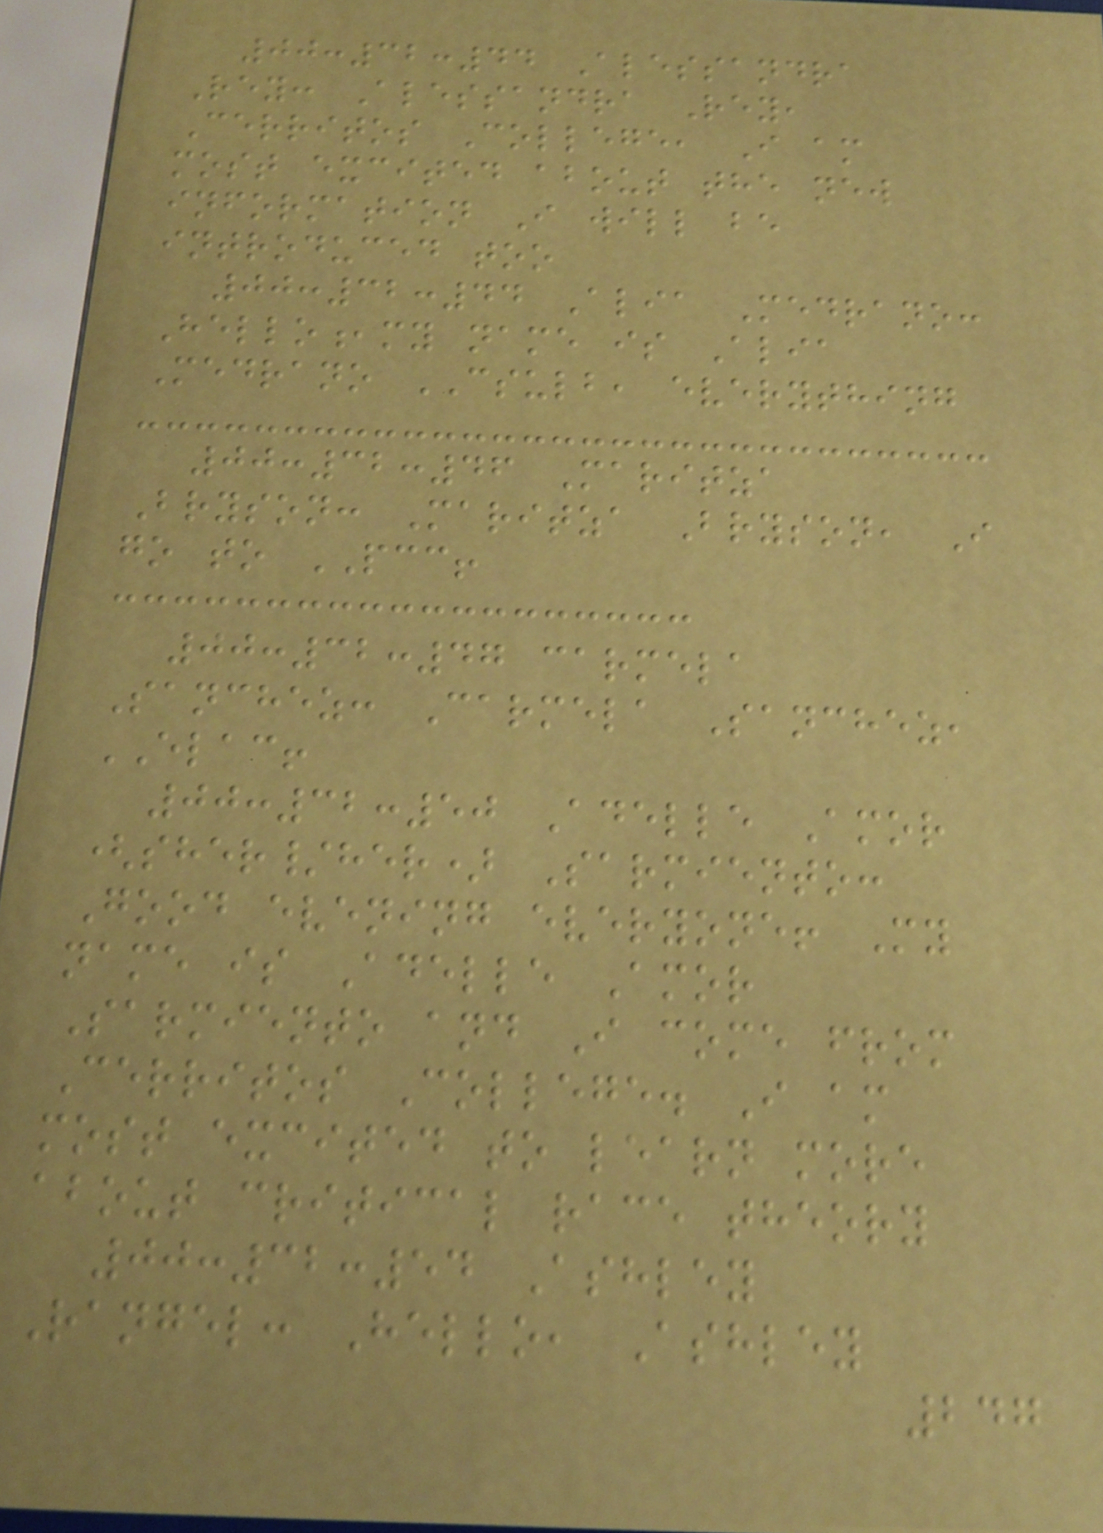00:32:44 Alessandra
Rey: Alessandra Rey,
Cerritos College, I am
most excited about the new
information I will be
introduced too
00:32:44 Alia Medrano:
Hello,my name is Alia
Medrano CSULB, everything
00:32:46 Maritza
Bryson: Maritza Bryson, I
go to PCC!
00:32:47 carmela
Sanchez: Carmela Sanchez,
ELAC!
00:32:50 Adelle Amor
(sher/her) Sarmiento:
Good evening everyone! My
name is Adelle Amor
Sarmiento and I come from
Cerritos College. I am
most excited to learn more
about critical race theory
00:32:54 Ashley
Rangel: Hello, Ashley
247
